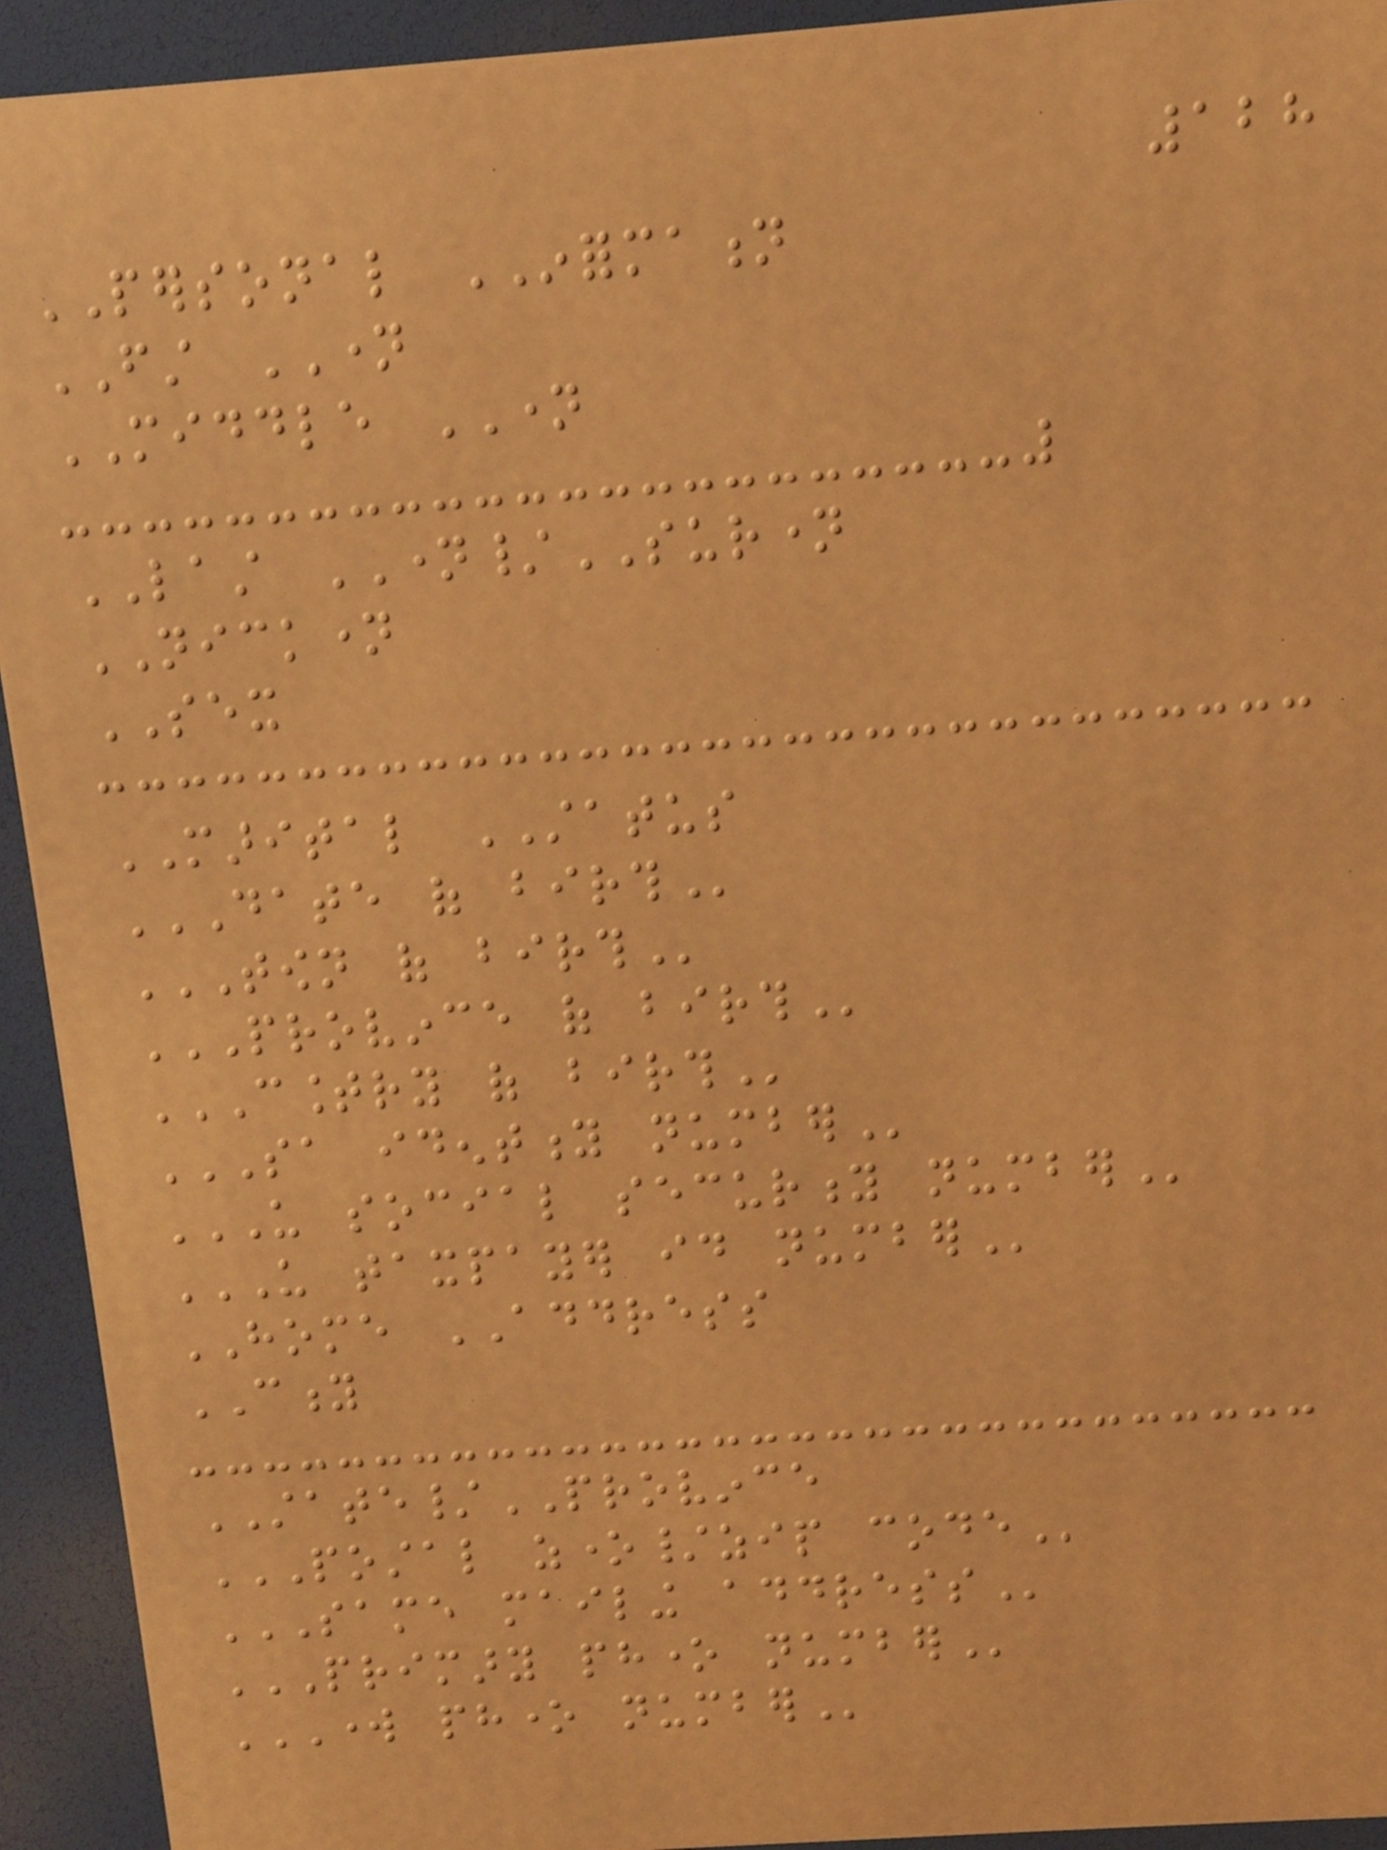128
PERSONAL INFORMATION
FIRST NAME
MIDDLE NAME
LAST NAME/SURNAME
NICKNAME
SEX
MARITAL STATUS
DATE OF BIRTH
TOWN OF BIRTH
PROVINCE OF BIRTH
COUNTRY OF BIRTH
SA IDENTITY NUMBER
US SOCIAL SECURITY NUMBER
US TAXPAYER ID NUMBER
HOME ADDRESS
CITY
STATE/PROVINCE
POSTAL ZONE/ZIP CODE
SAME MAILING ADDRESS
PRIMARY PHONE NUMBER
WORK PHONE NUMBER
